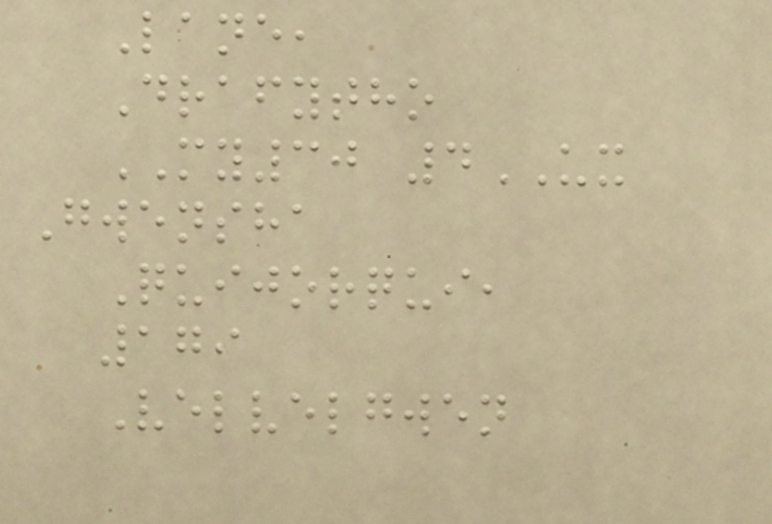Lane,
Drafytho
MY30 4UX
Gwensha
Quijorqui,
179
Velvelgwen
